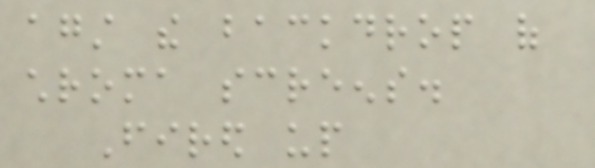against the backdrop of
chroma screens.
Fired up
